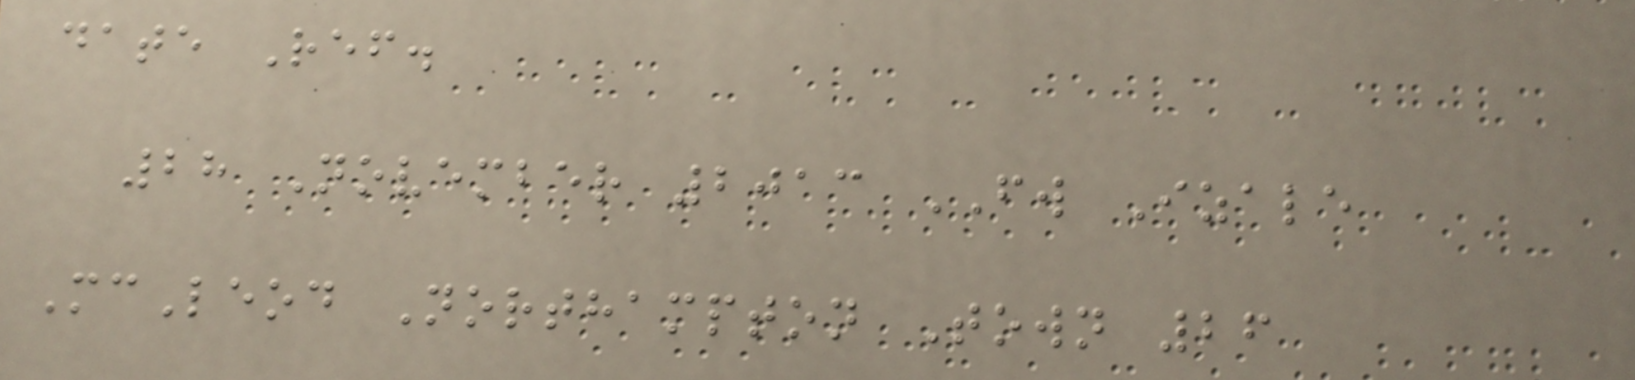date Ref.
28 November 2013 FW Izale
McLeod Northampton Town 26
